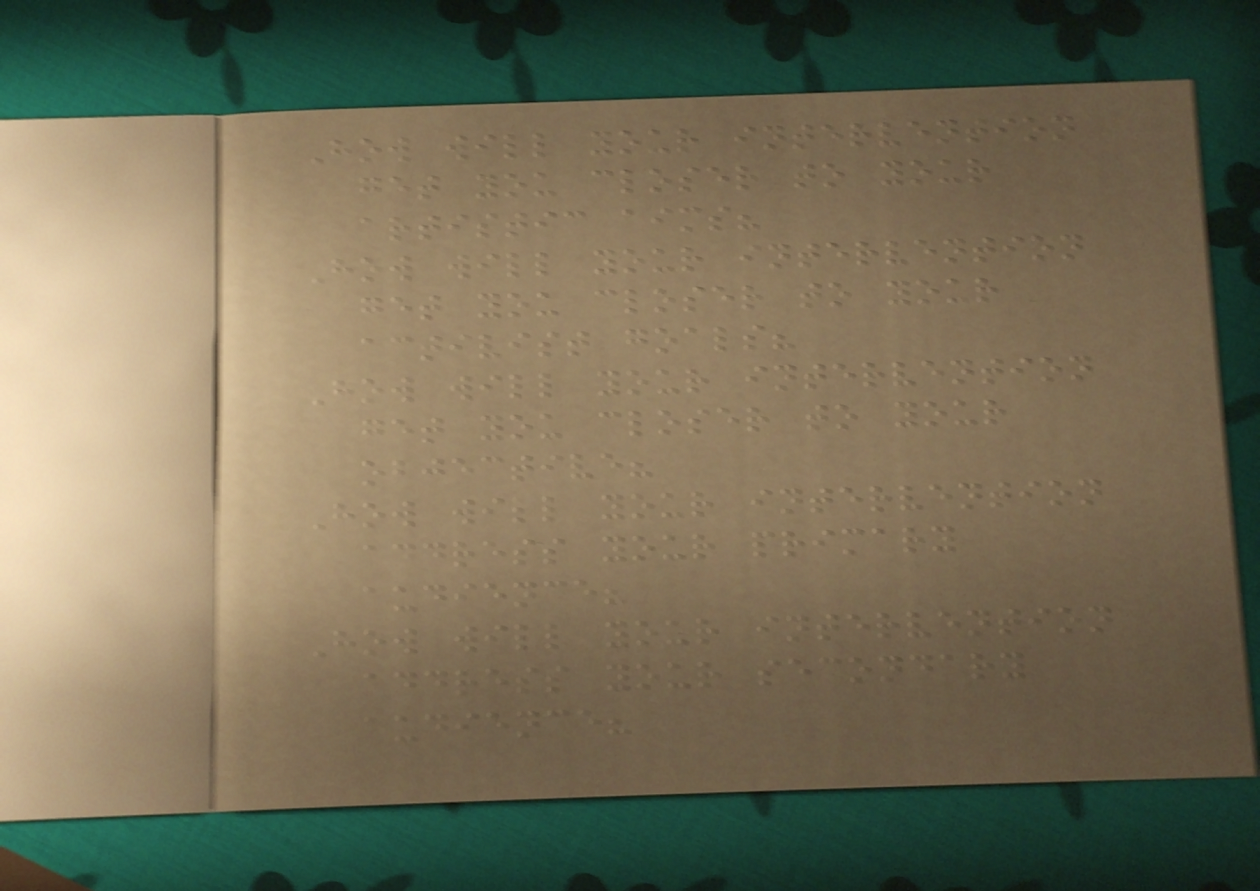How will your intervention
get you closer to your
artistic aims?
How will your intervention
get you closer to your
activist goals?
How will your intervention
get you closer to your
objective?
How will your intervention
address your primary
audience?
How will your intervention
address your secondary
audience?
